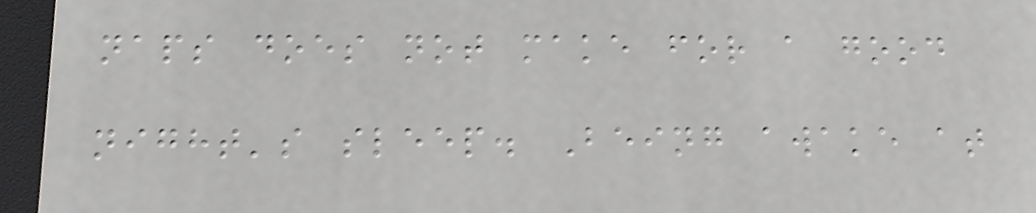naps does not make for a good
night's sleep. Being awake at
